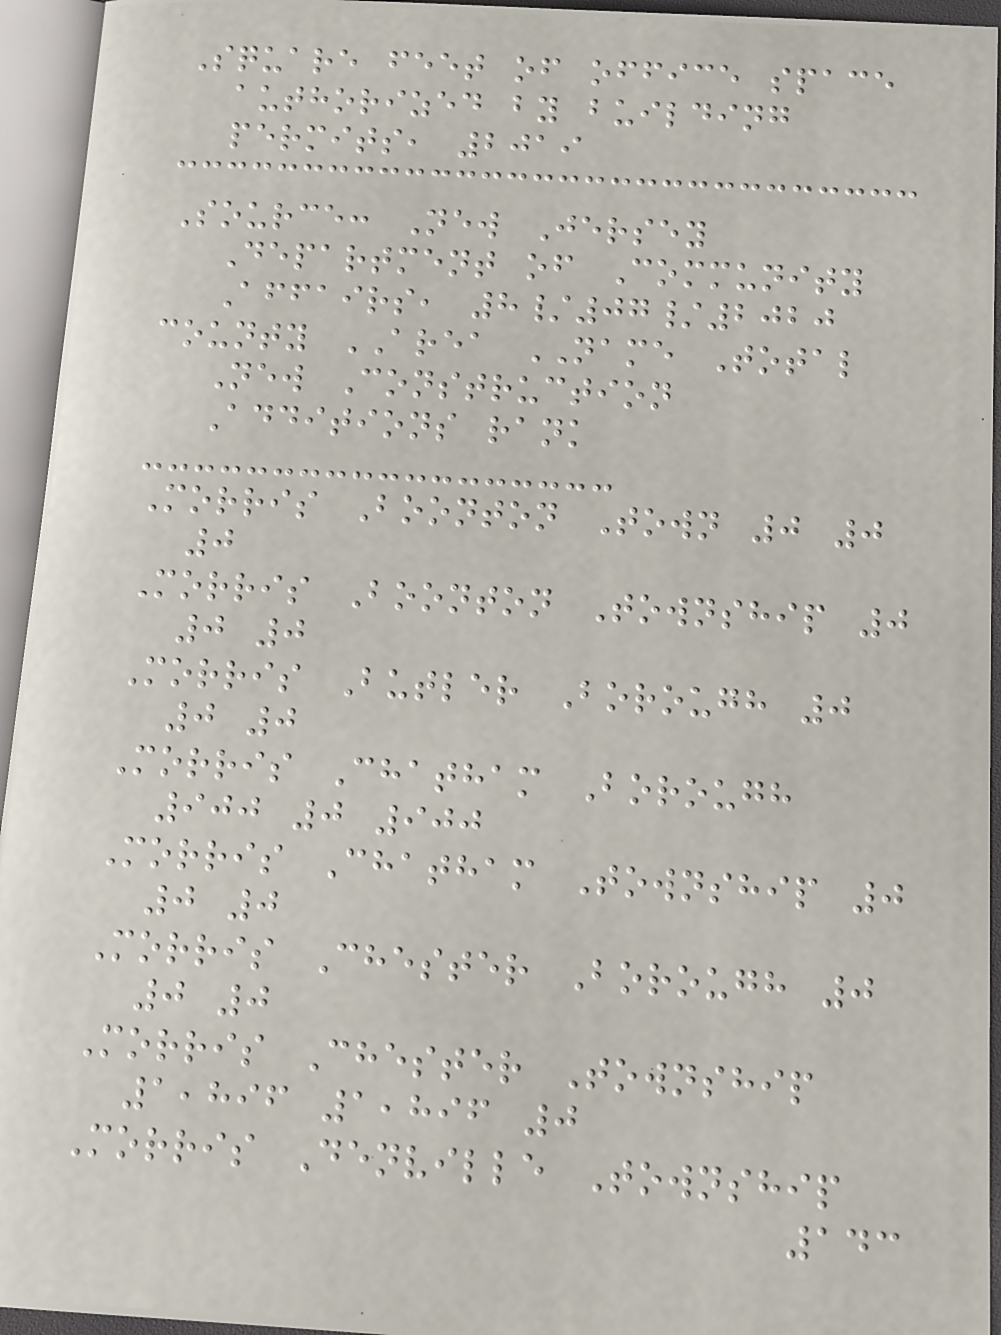Square feet of office space
authorized by building
permits, 2019
Source: New Jersey
Department of Community
Affairs, 8/07/2020
county AREA NAME Total
New Construction
Additions rank
Morris Boonton Town 0 0
0
Morris Boonton Township 0
0 0
Morris Butler Borough 0
0 0
Morris Chatham Borough
900 0 900
Morris Chatham Township 0
0 0
Morris Chester Borough 0
0 0
Morris Chester Township
1,896 1,896 0
Morris Denville Township
143
